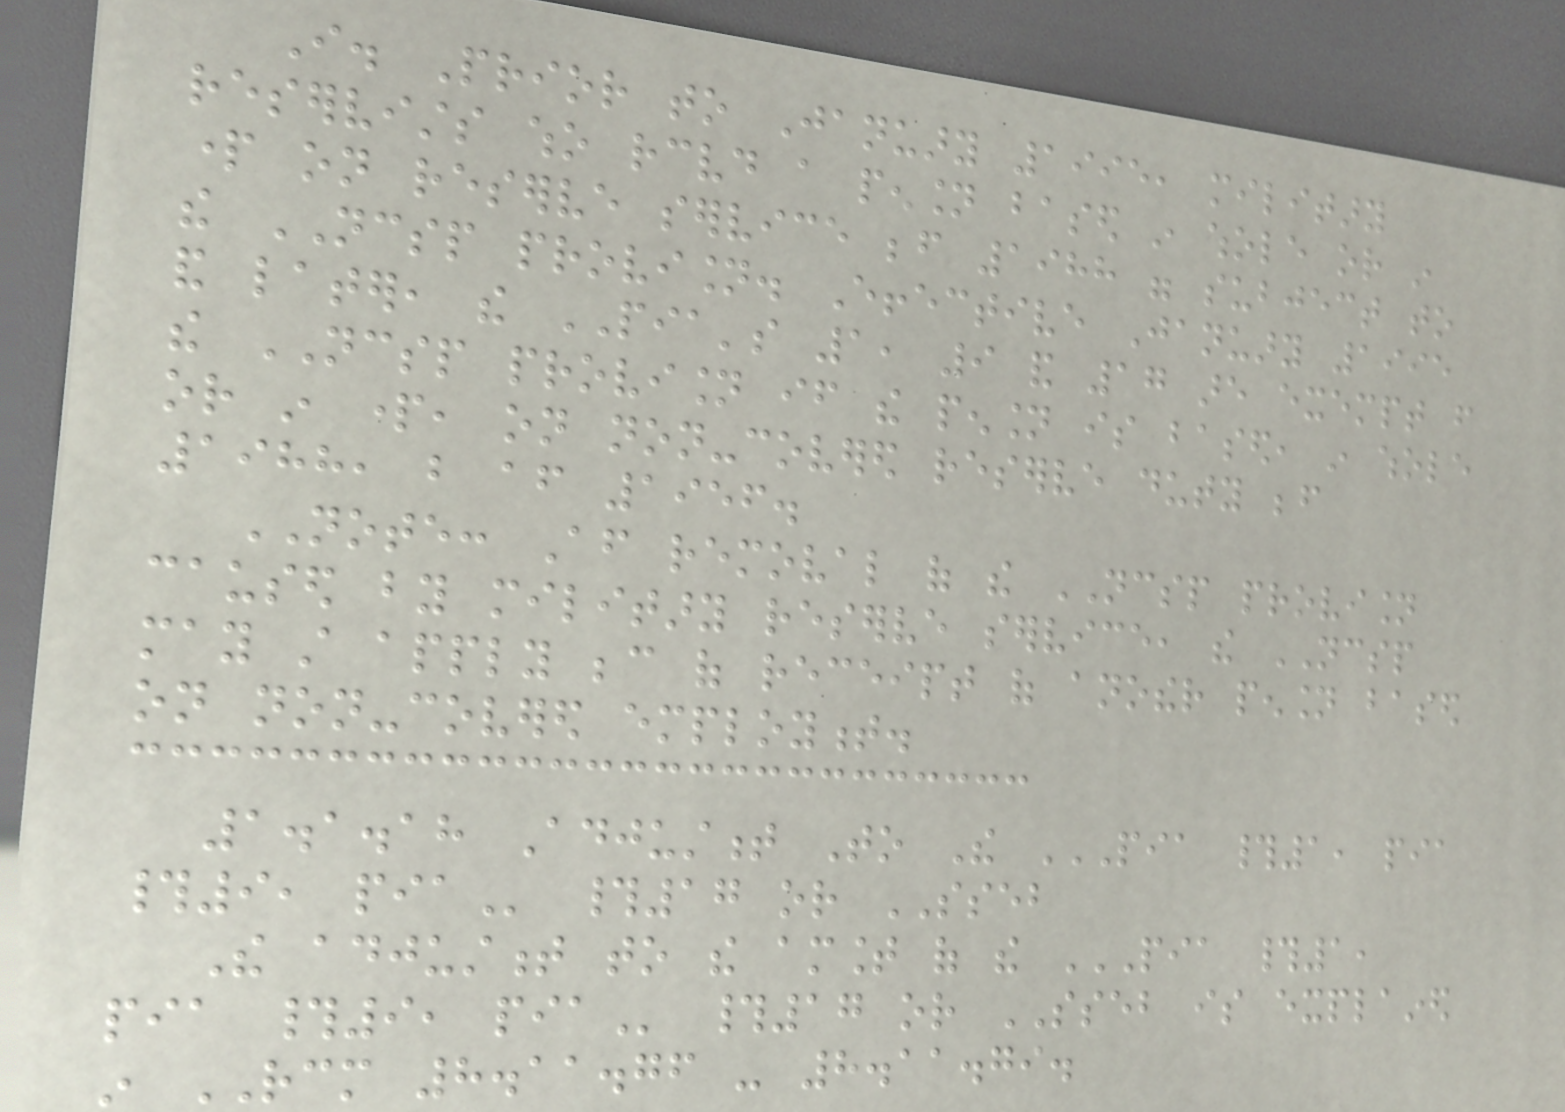I. Prior to January 1995, military
reservists who received a pension based in whole or in
part on reserve service before 1988 were subject to
the NCSP provision. Effective January 1995
and later, the PIA's 1, 9 and 17 are exempt from
the NCSP provision if the pension is based, in whole
or in part, on non-covered reserve duty before
1988, but after 1956.
NOTE: After removal of the NCSP provision
caused by military reserve service, the NCSP
may still apply because of receipt of another pension based
on non-covered employment.
1.1.18 Adjustment To The PIA #1, PIA
#9, PIA #17 or SSEB
The adjustment to the amount of the PIA #1,
PIA #9, PIA #17 or SSEB is explained
in RCM 8.11.76 - 8.11.79.
